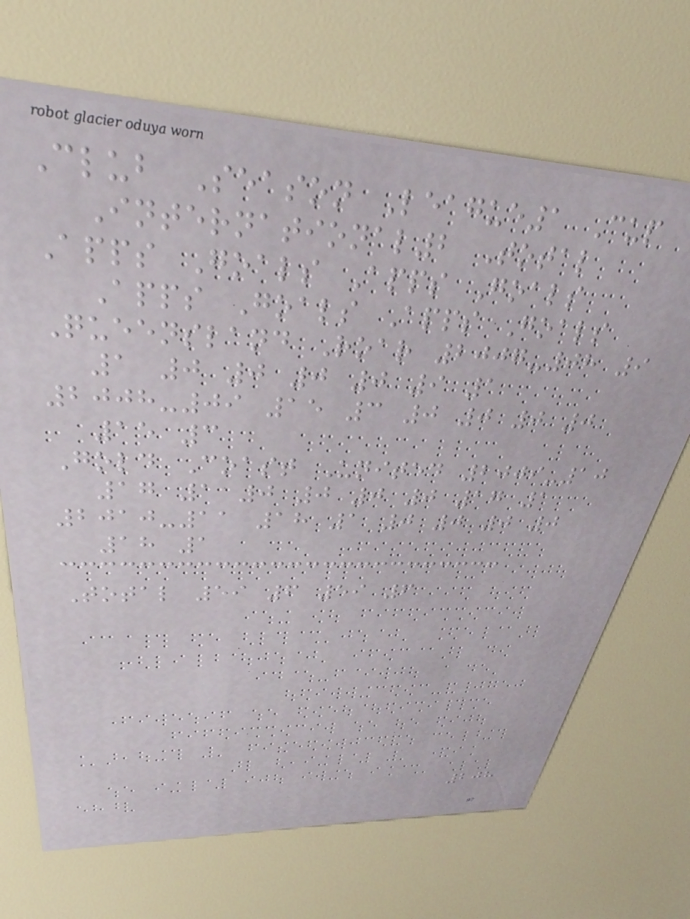Club Season League1 Cup
International2 Total
Apps Goals Apps Goals
Apps Goals Apps Goals
Queensland Roar 2007-08 9
1 0 0 0 0 9 1
2008-09 15 3 0 0 0 0
15 3
Gold Coast United 2009-10
17 1 0 0 0 0 17 1
2010-11 18 1 0 0 0 0
18 1
Total 59 6 59 6
208
